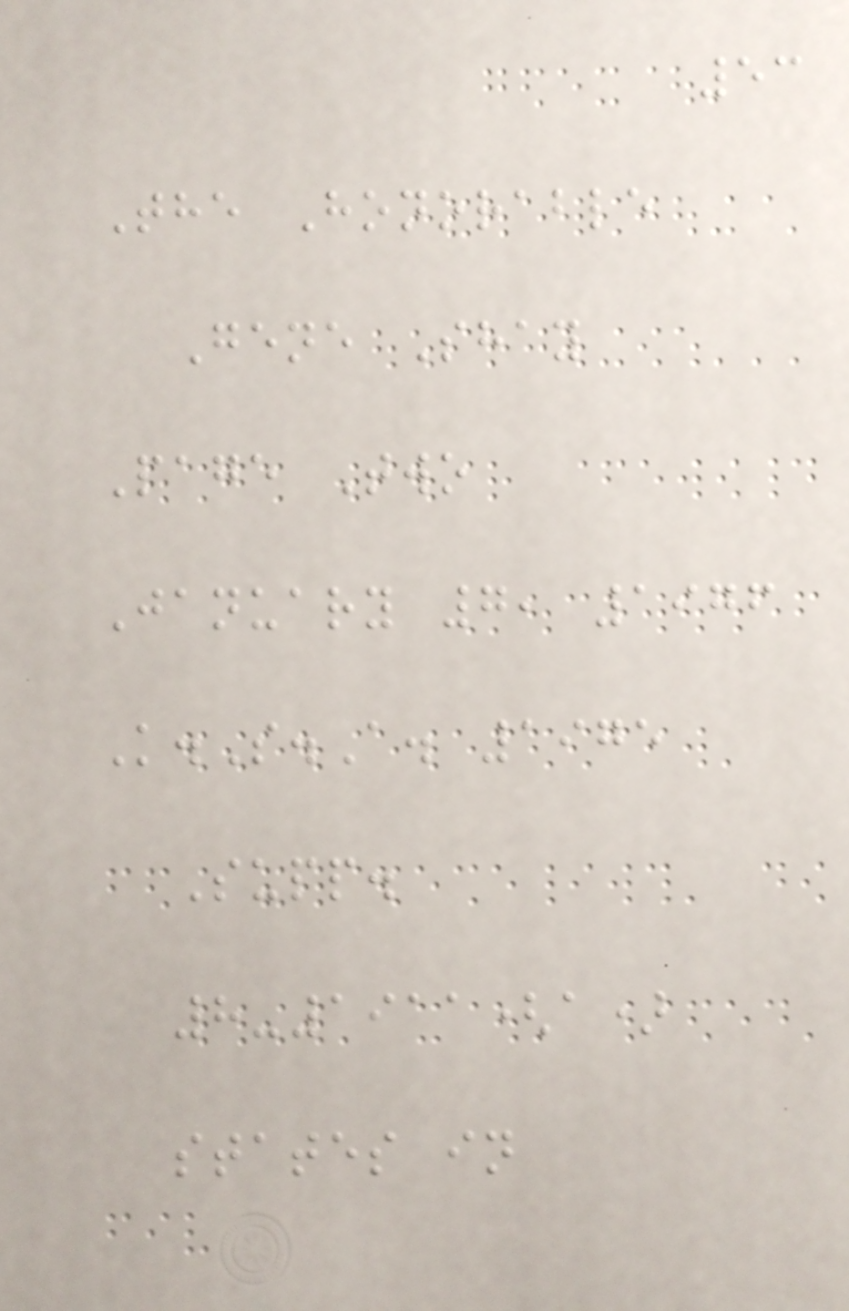53
The Honorable
Gene Shay
Page Two
January 7, 1976
K.S.A. 1975
Supp.
8-1911(a)
states in
